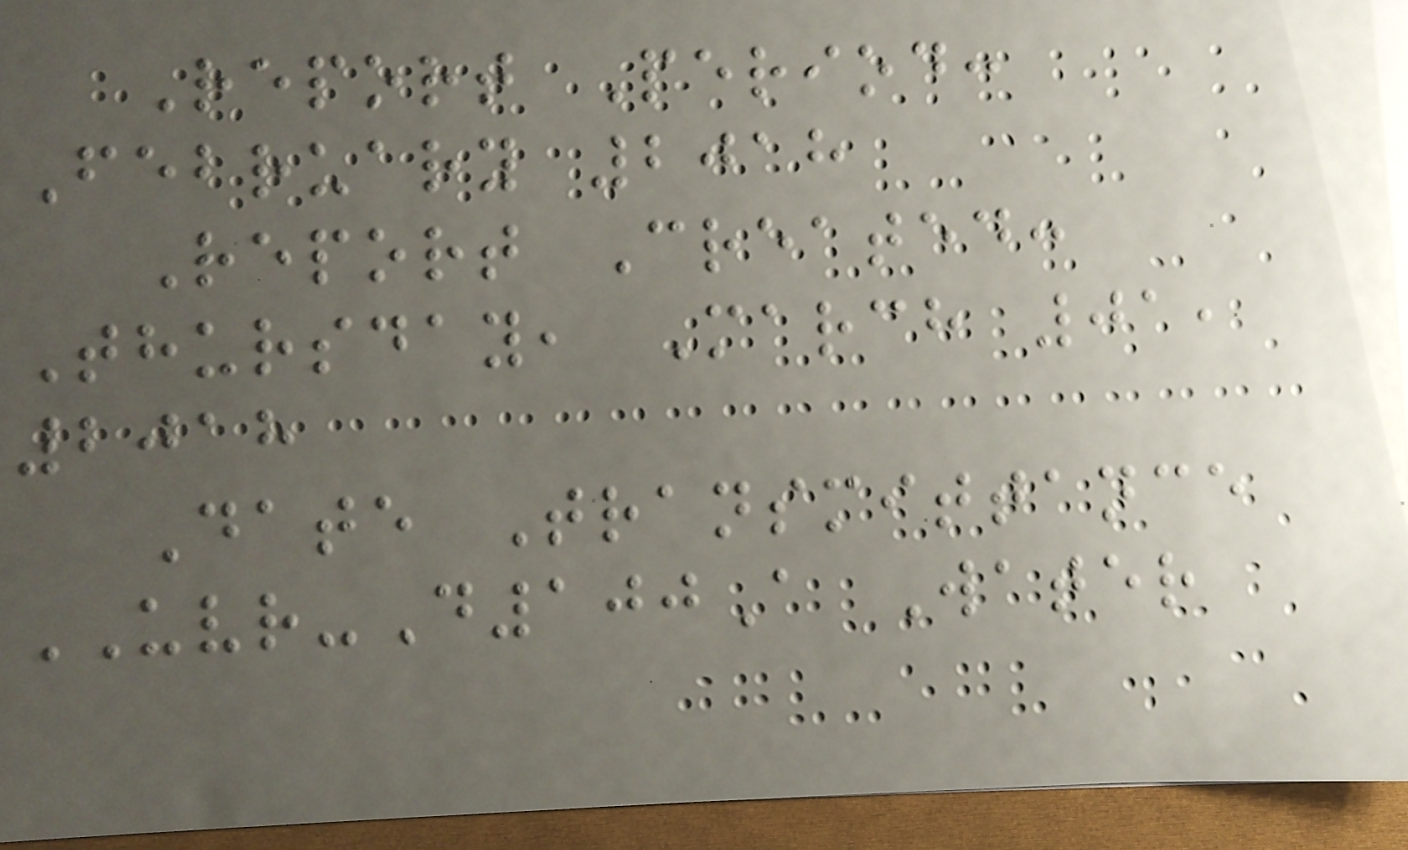Report Period:
February 2018
Report Created:
Thursday, March 01,
2018
Date Transmittance
UVR-D100A Water
